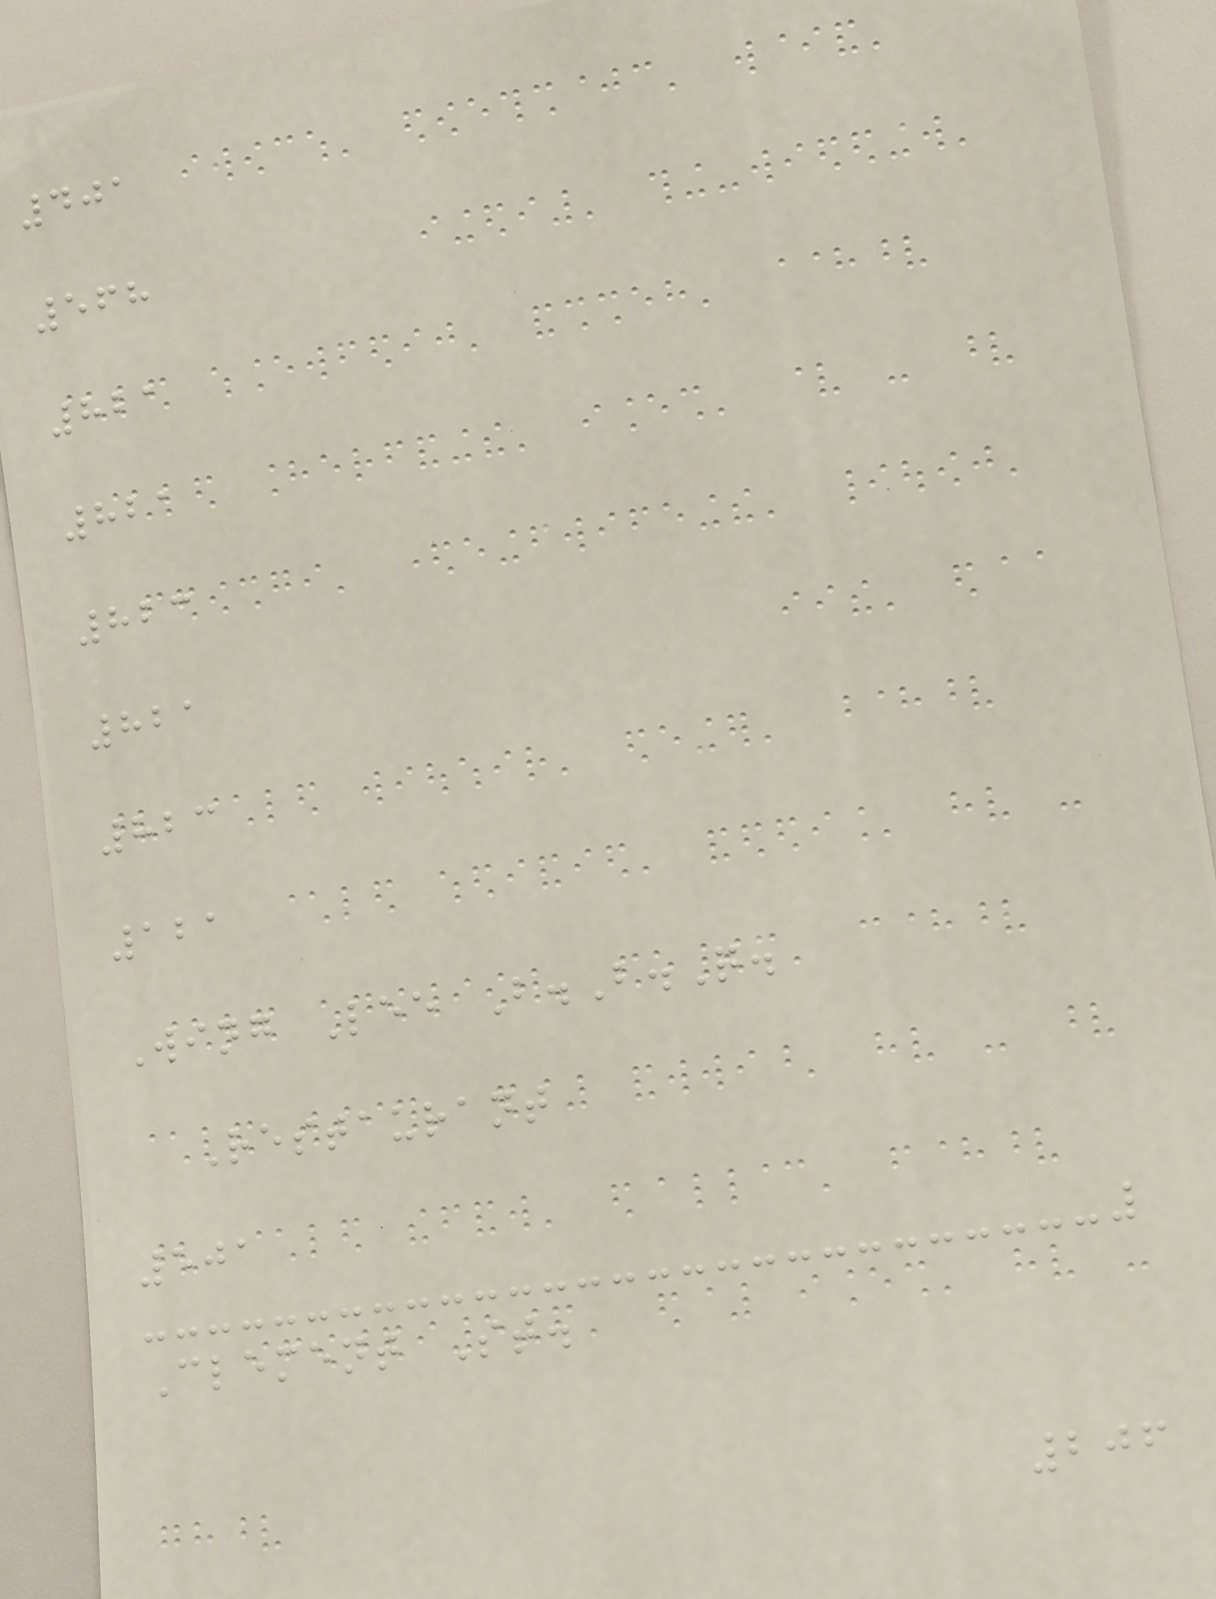401
568
821
821
823
821
823
121
Wing Lee B.B.Q.
Restaurant
501
Clement St.
206
